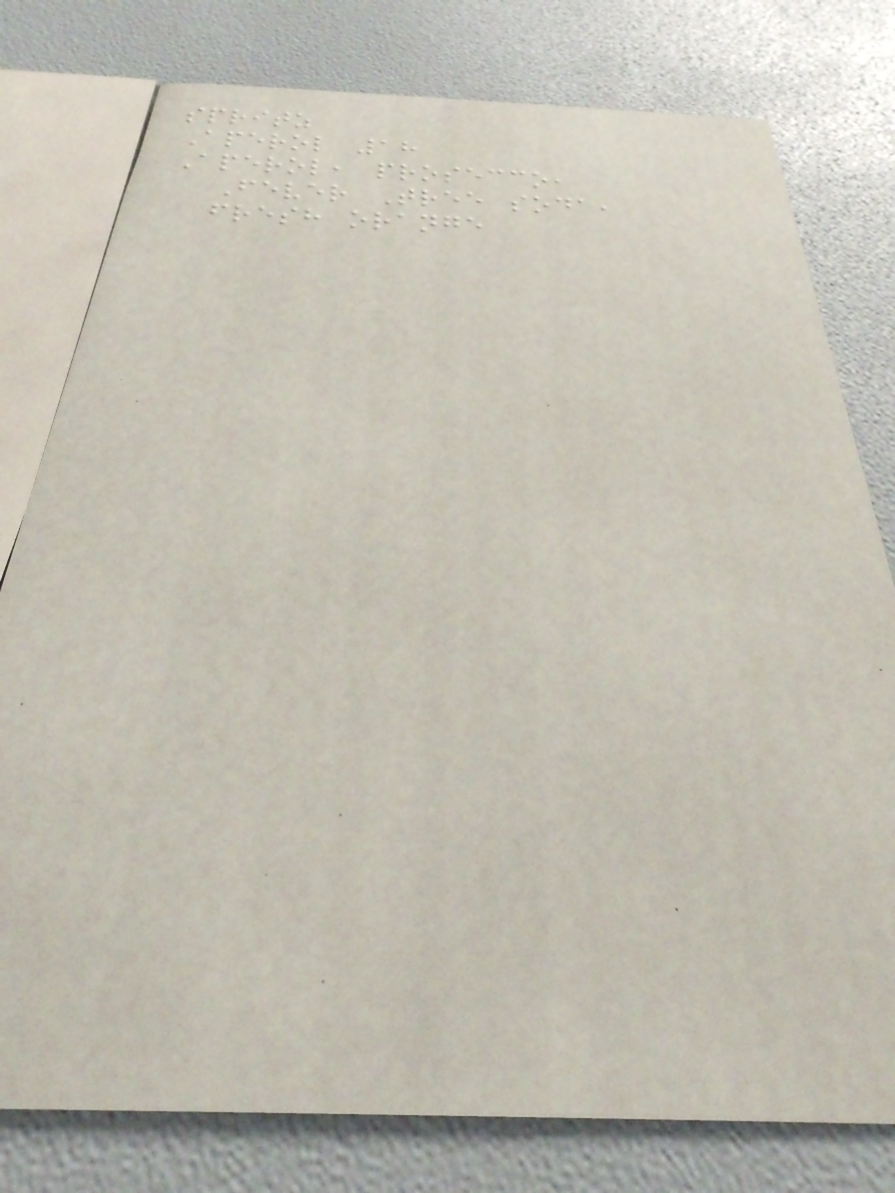spritz
Aperol 18
Aperol, prosecco,
Fever Tree soda,
fresh orange
